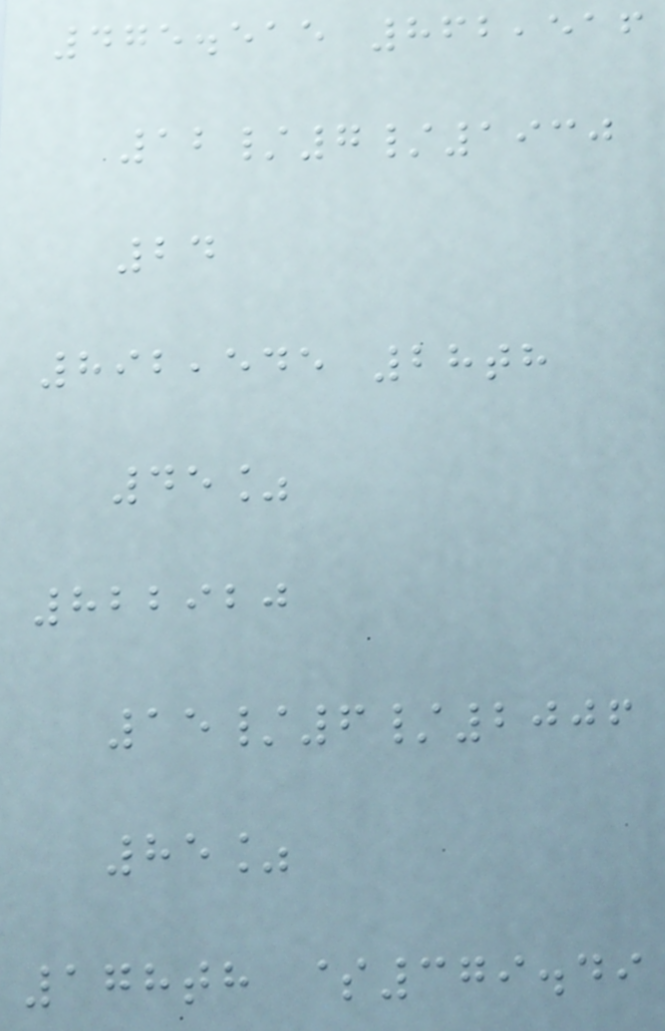475.515 862,516
12/7/1930
24
892,545 28th
45%
822920
15/6/2006
85%
178th $379.49
